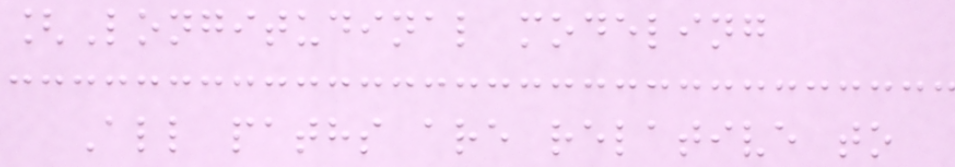[Longitudinal modeling
All paths are relative to
